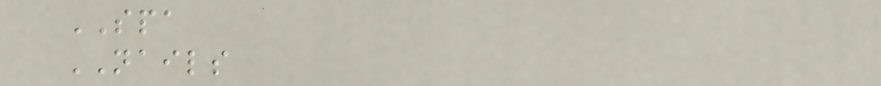SPA
NAILS
